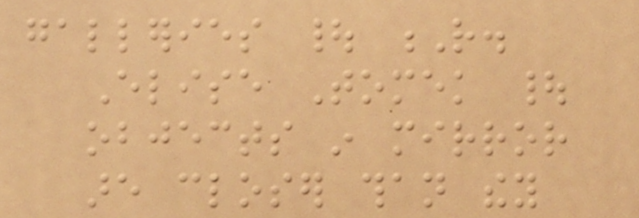galleries | R.
Elise Tomek |
objects in mirror
are closer than they
